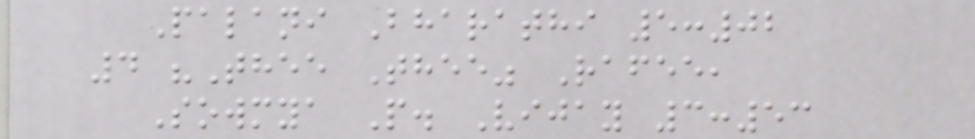Palani Bharathi 5:02
4 "Thee Thee" Rafee,
Sowmya P. Vijay 3:53
